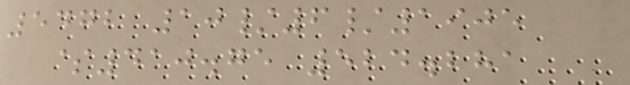5472 10/6/1905
$410.75 524.281
